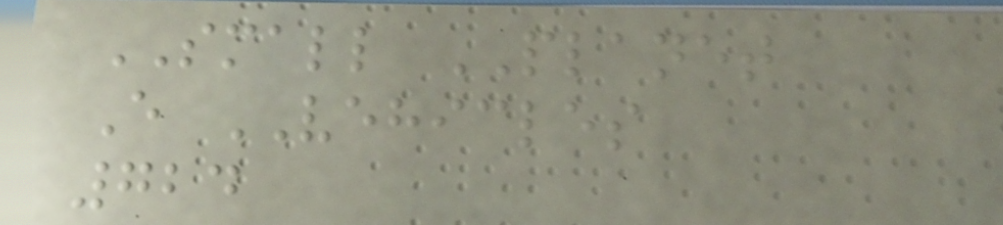SMALL PLANET
E VEHICLES
724
